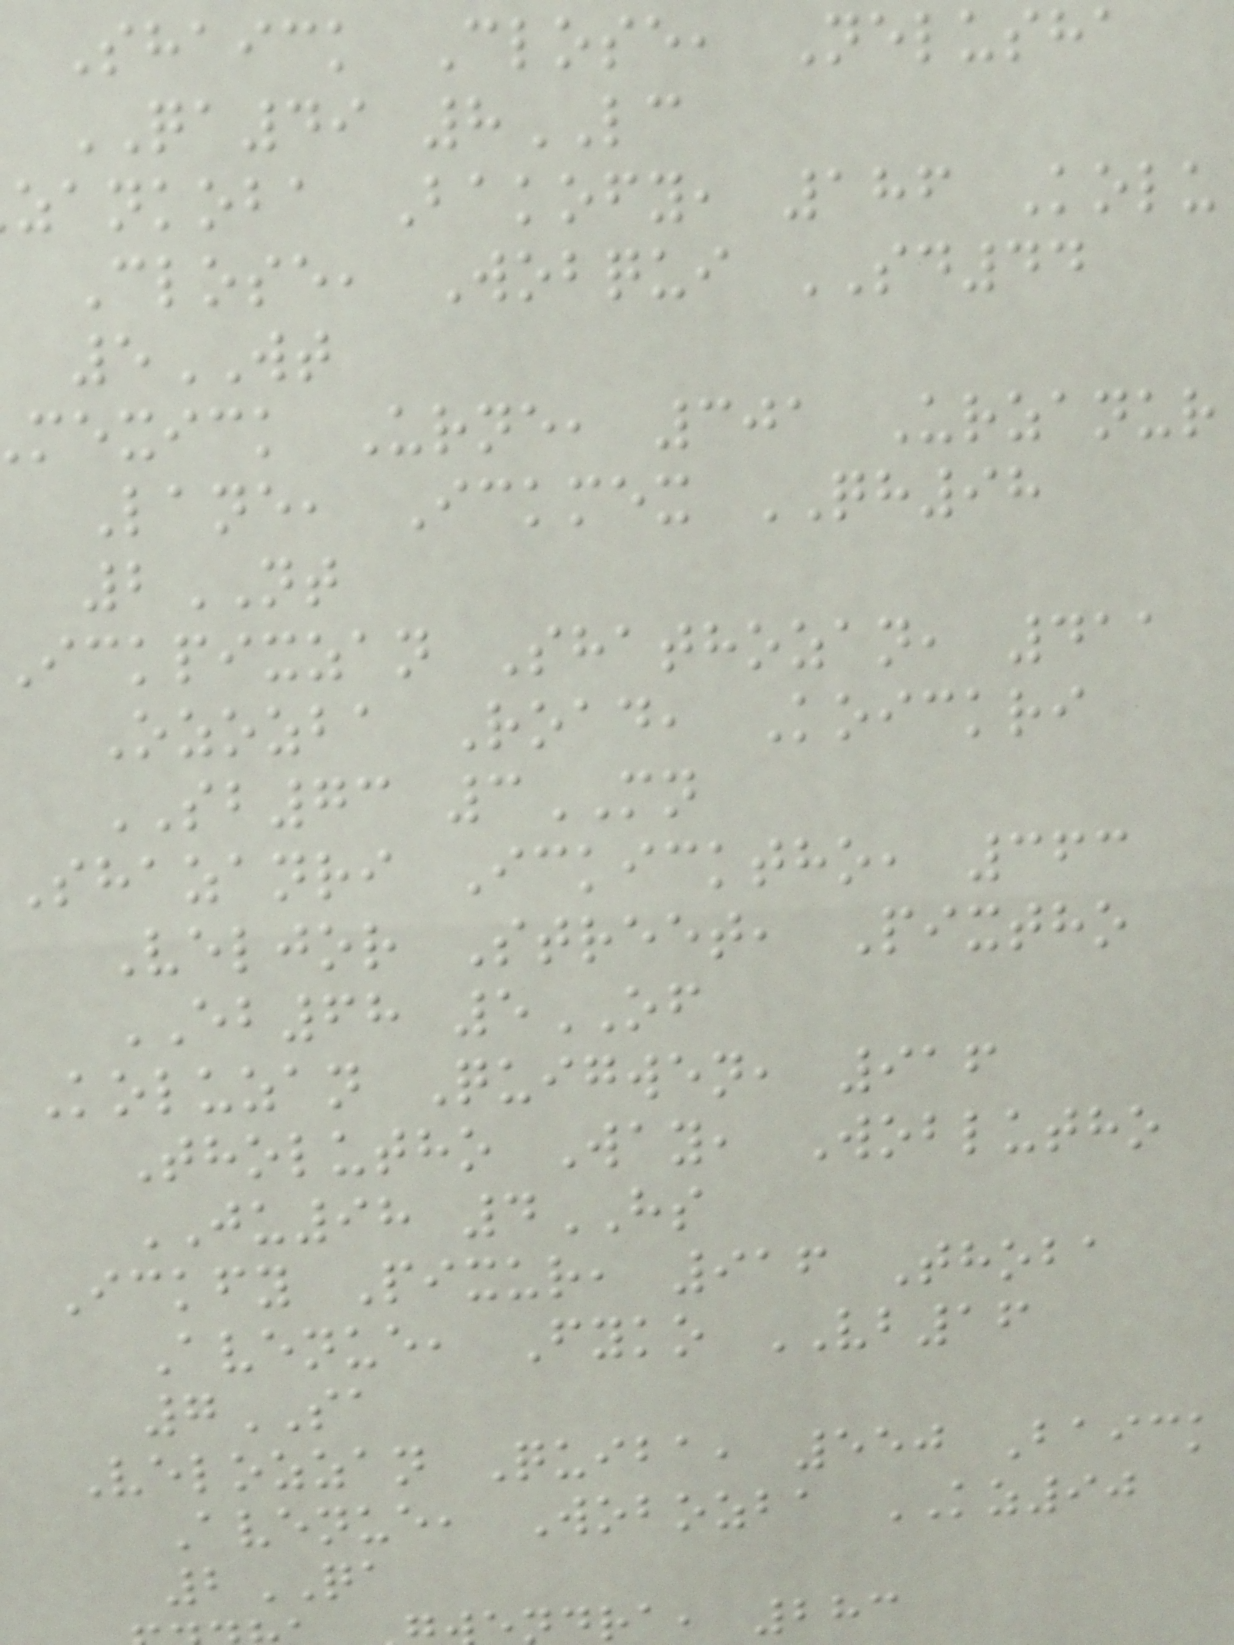Shaick Close, Nelusha
QA49 8LC
zankoba Bakofy, 186 Kolu
Close, Wobqui SD44
5WT
mexick Urne, 301 Urzanur
Lane, Ickmex QH98
2NT
ickpixzan Shathozan, 411
Ozozba Road, Koickri
SB73 3MN
Shazanri Ickicktho, 363
Veljor Street, Pixtho
EB68 5OF
Koluzan Quigwen, 916
Tholutho Way, Woblutho
JU98 4HS
Ickfy Pixur, 916 Thoba
Avenue, Fyko VB16
7SA
Velozzan Quiba, 550 Baick
Avenue, Wobozba KZ90
2QA
dra, 283
